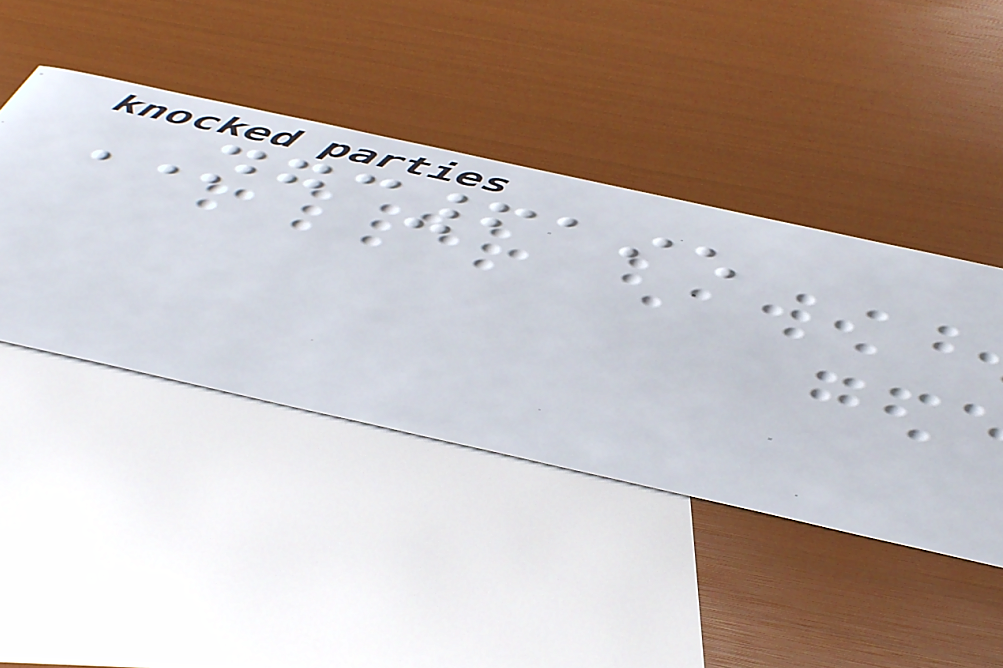NGC6195
